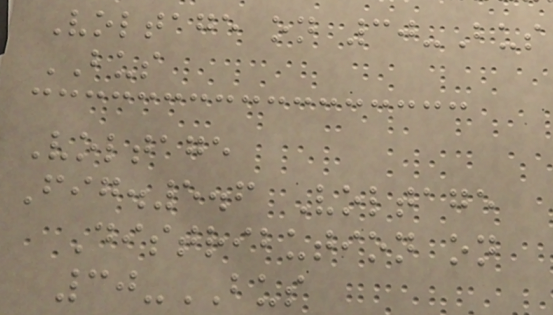Voltage on 30-Bus
BUS
Voltage
Fig.5.6 Voltage
Distribution on
30-BUS
